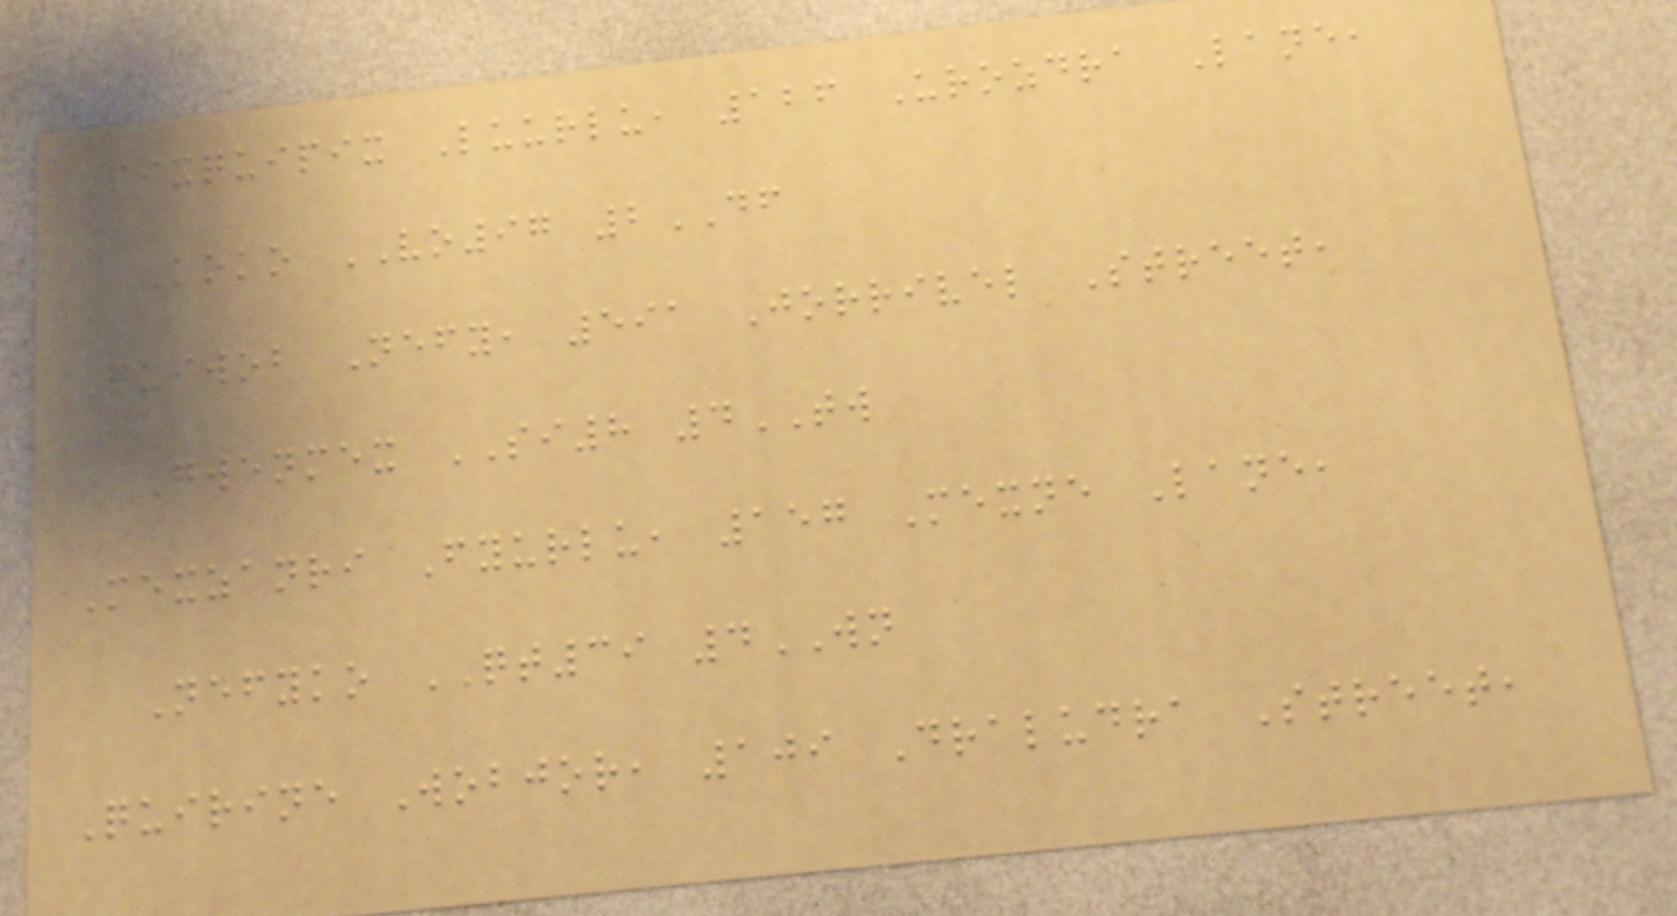Pixquipix Luurlu, 126 Urozdra Lane,
Koko VO97 2DF
Quiwob Nefy, 591 Jorrivel Street,
Gwenmex SI8 4TW
Mexzanri Fyurlu, 157 Mexne Lane,
Nefyko QT39 4WN
Quirine Wobjor, 109 Draludra Street,
